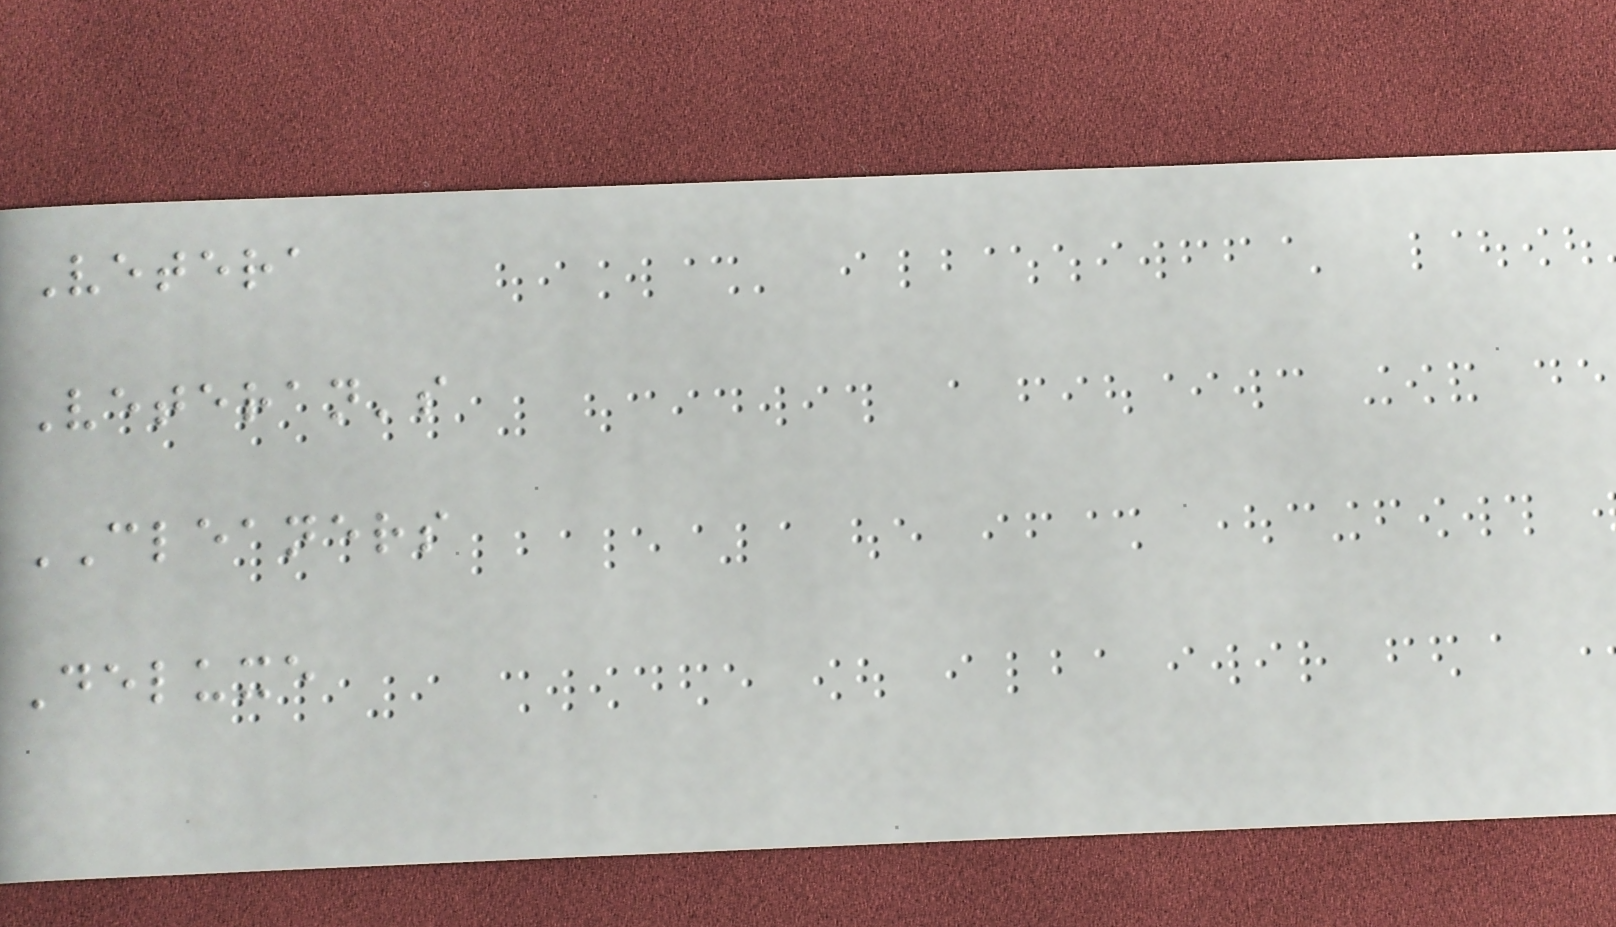Vetera
Veteran's
CLEANERS
Deluxe
